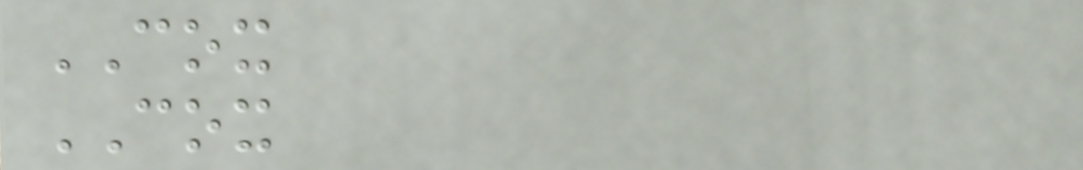COX
COX
